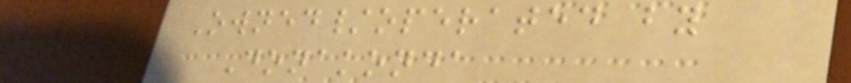Owned/operated by
Donakonda
